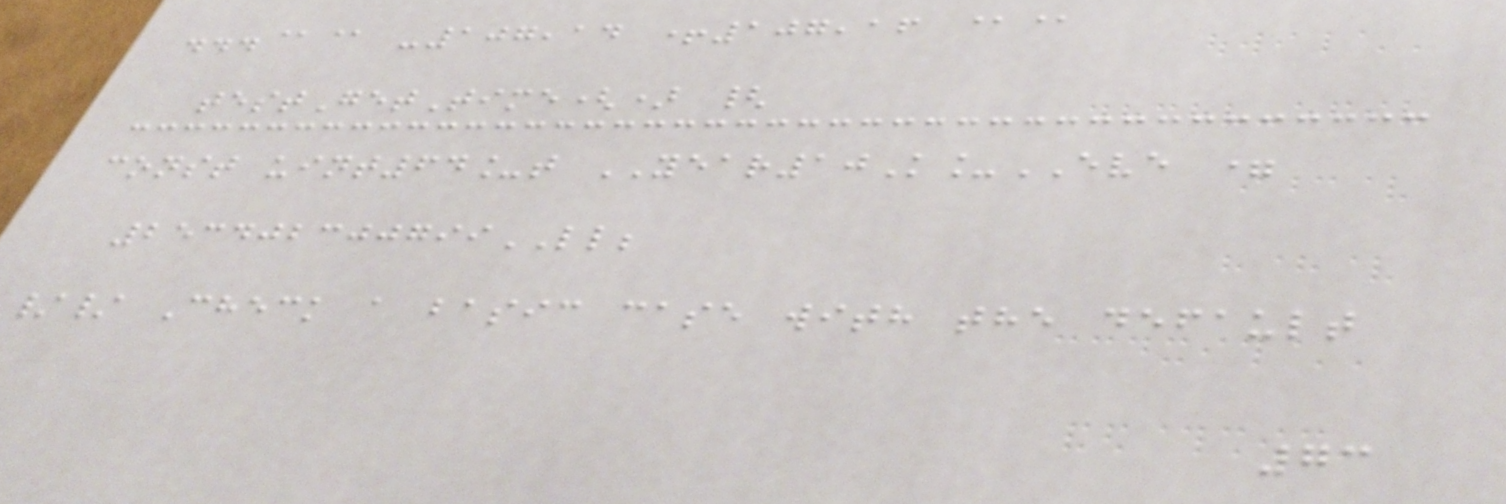...@@ -107,14 +107,16 @@
testGetTime() {
const uint64_t YEAR10K_EVE =
253402300799LL;
// Check a basic case with the default
73
